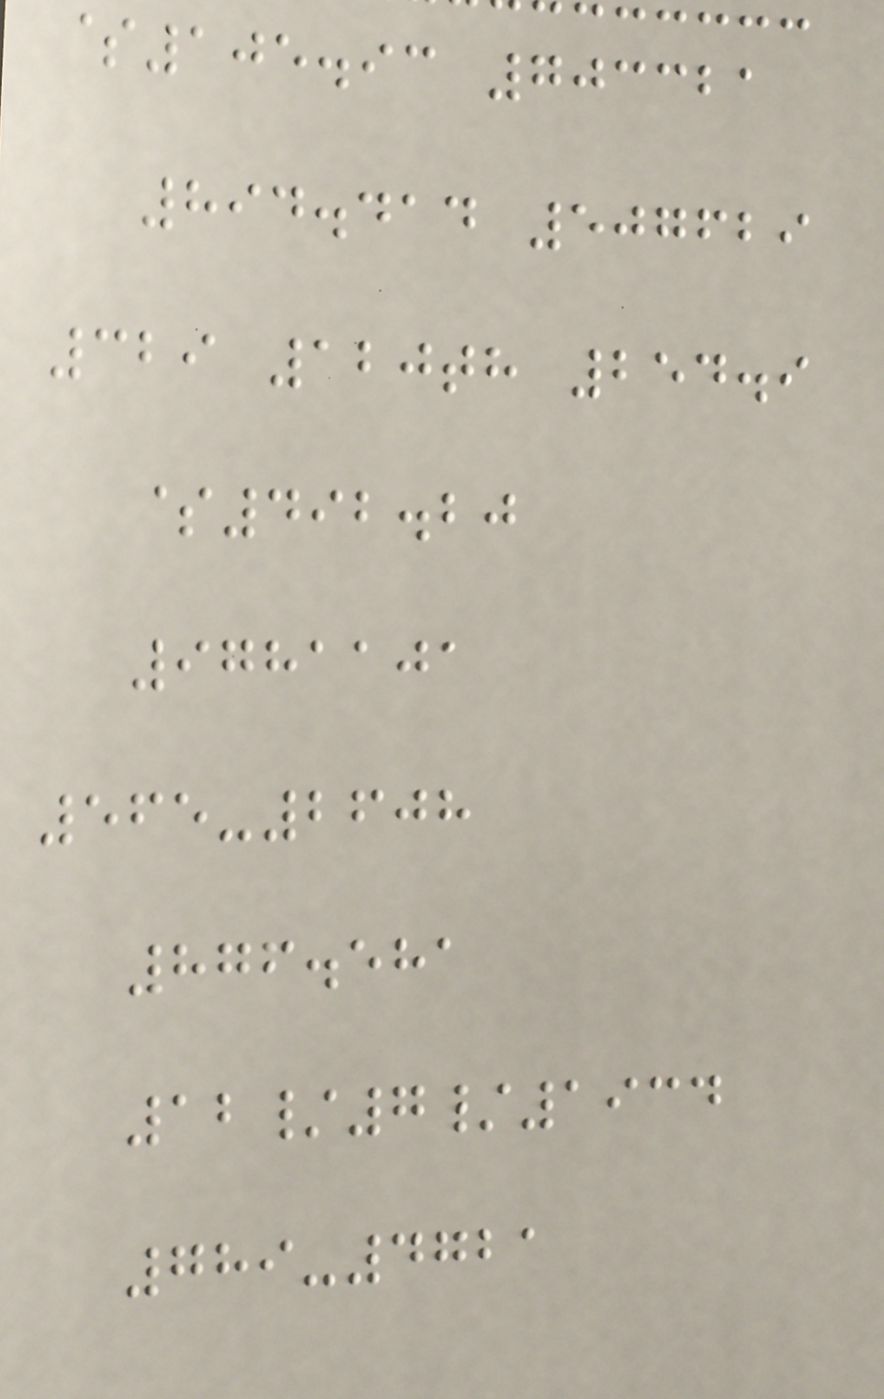$105.93 703321
894.414 507629
329 120th 254.9
$492.20
9781101
565-2608
876.581
12/7/1934
789-4721
